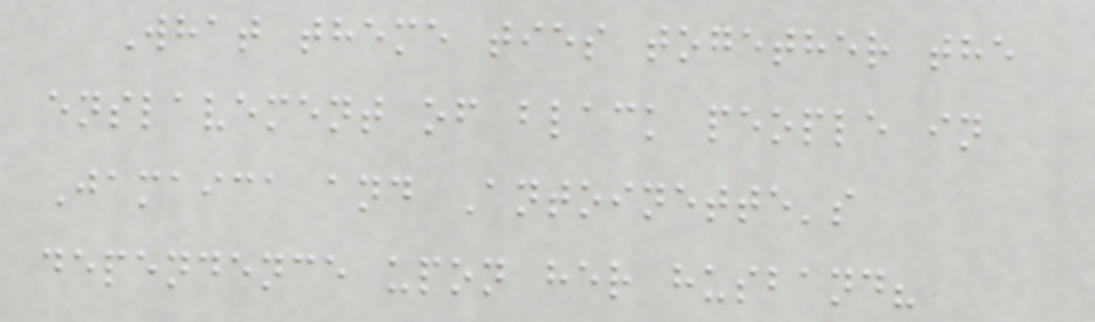What theme ties together the
enslavement of black people in
Jamaica and Antoinette's
dependence upon her husband?
